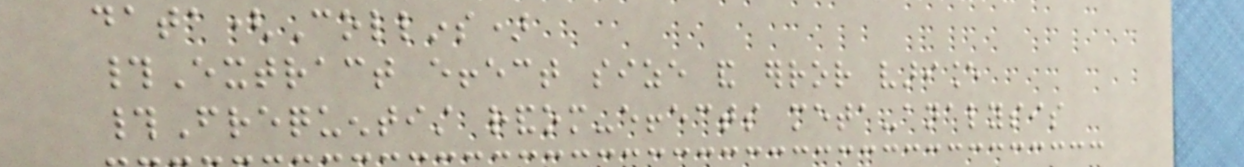data(Collins)
#Extract effect size and error variance
#Frequentist random-effects meta-analysis
